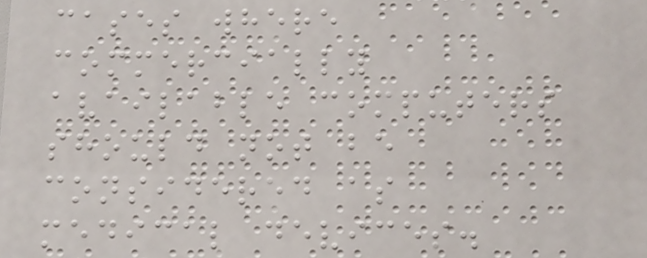cases where
commercially
available computers
should not be
considered as
medical devices.
